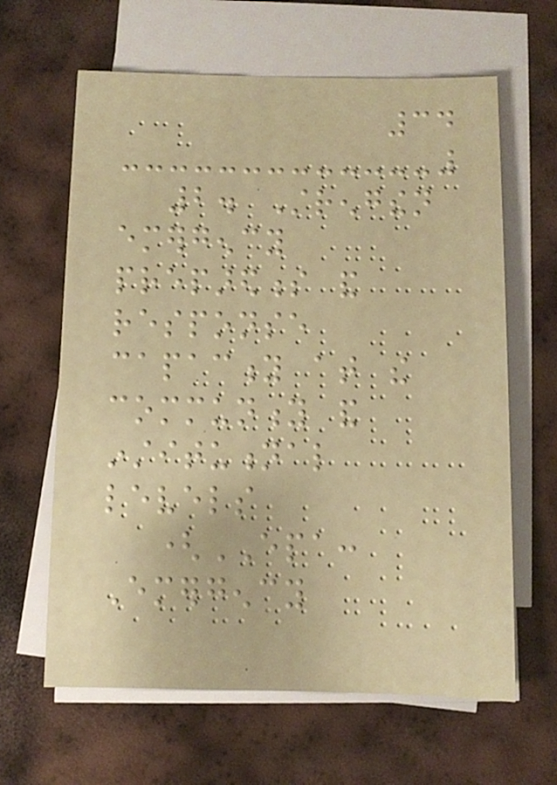34
2. Strengthen
emergency
preparedness and
response
capacity at the
community and
institutional
levels
(EPA:
Emergency
